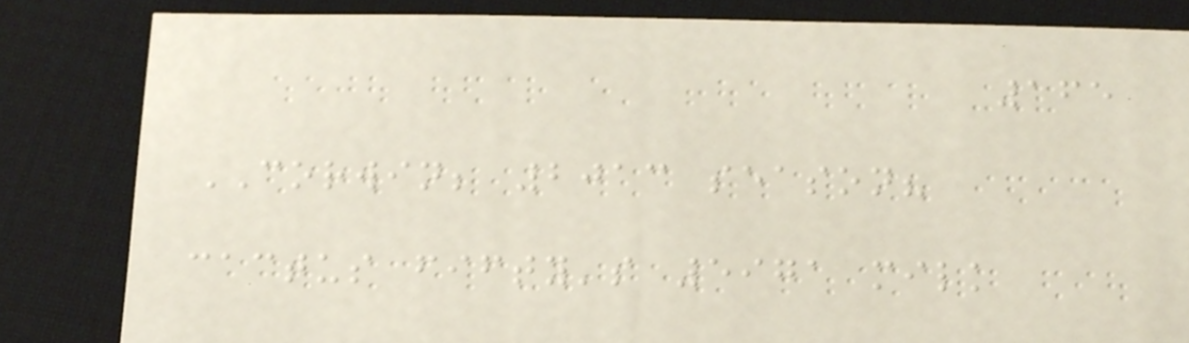165
CORWIN; 2013 season?
cactus fifty's 5971 milk
